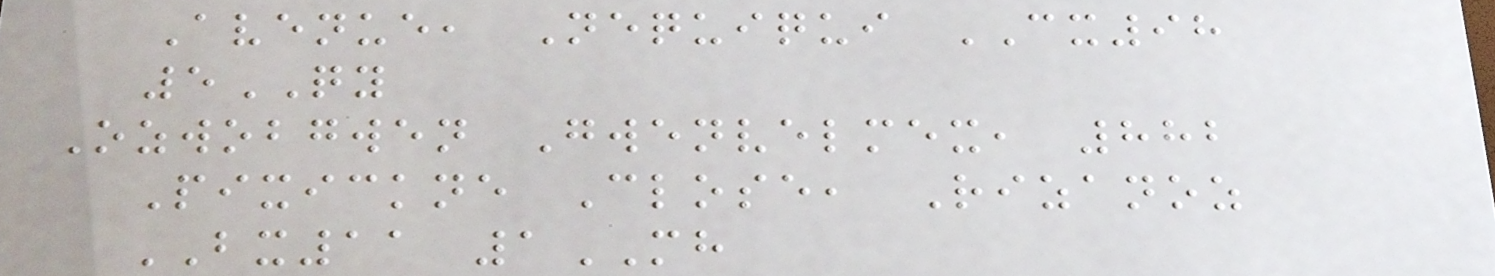Avenue, Nequiqui CX98
5QY
Ozwobgwen Gwenvelmex, 882
Pixickne Close, Rizanoz
BX11 1MH
